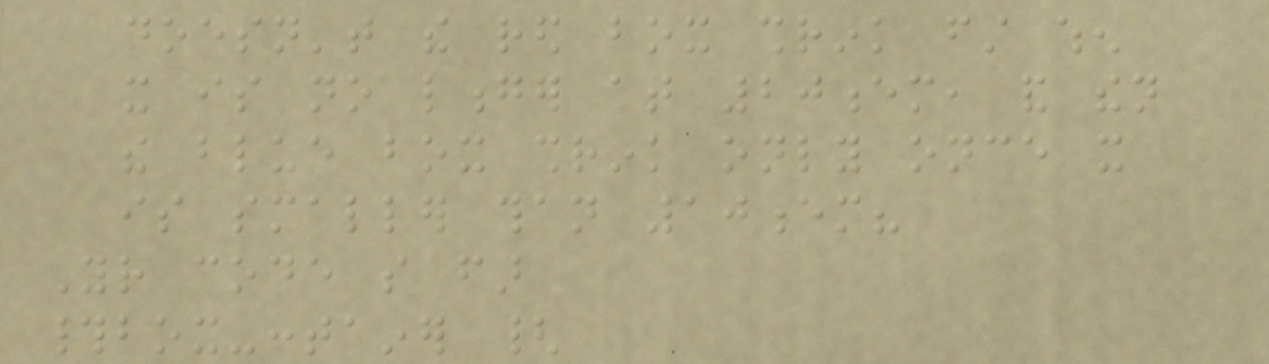doesn't the red box shrink first when
it is no longer at 20em, and then
the blue box shrink only once it
is smaller than 10em?
Your code so far
#box-container {
